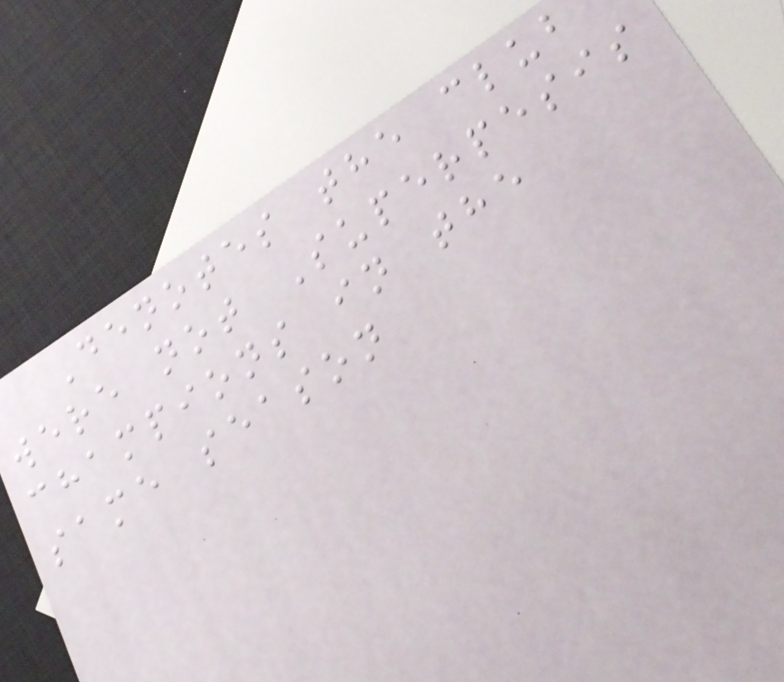Denotes the club
were not Superpesis
champions in the
same season
